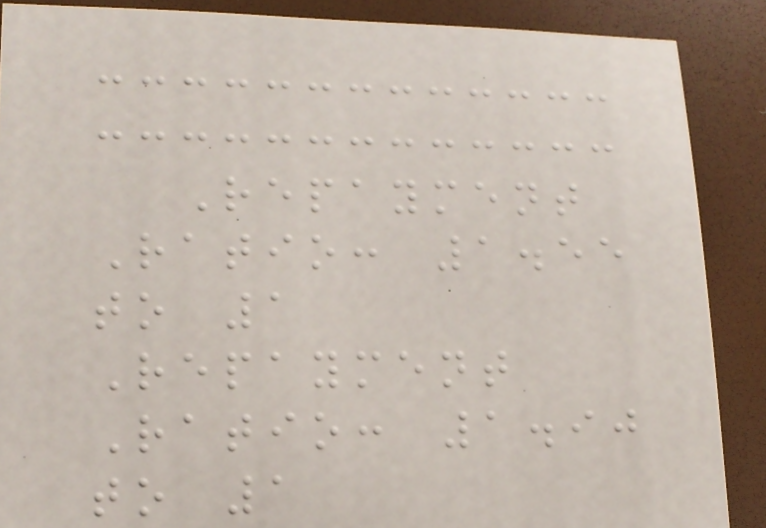Repayment
Ratio: 1.55
to 1
Repayment
Ratio: 1.90
to 1
